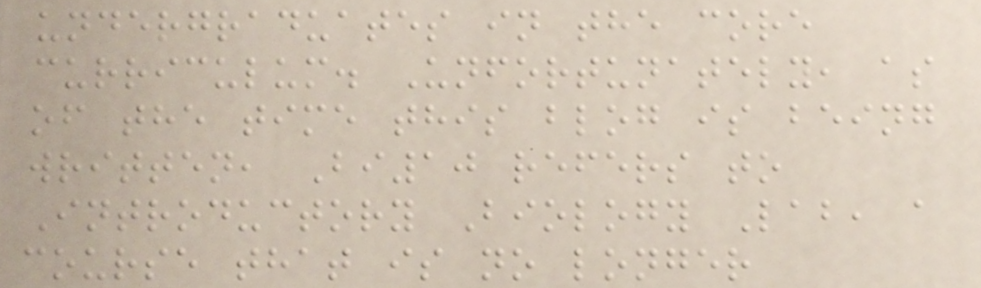undergraduates in the core
curriculum. Unfortunately, as
of the time this blog is being
written, Bi10 refers to
Introductory Biology Lab, a
course that is no longer
